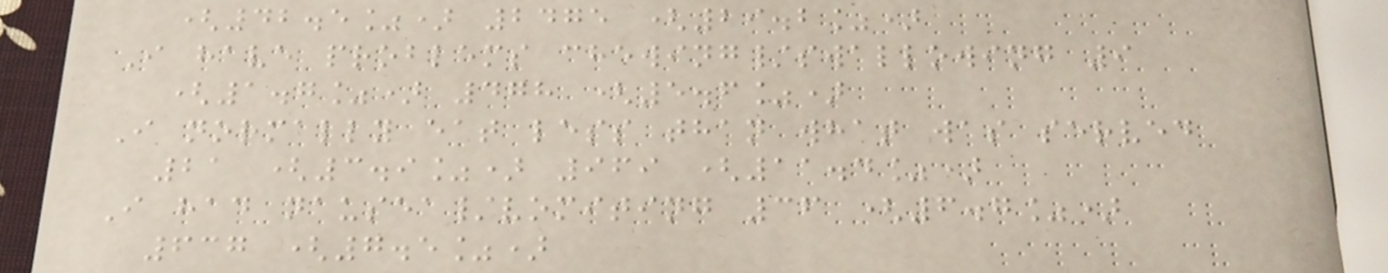(42.5%) 2475 (29.2%)
I have problems chewing/swallowing 9
(1.7%) 478 (5.6%)
I normally eat less than what was served
21 (3.9%) 969 (11.4%)
I had nausea/vomiting 36 (6.7%)
637 (7.5%)
